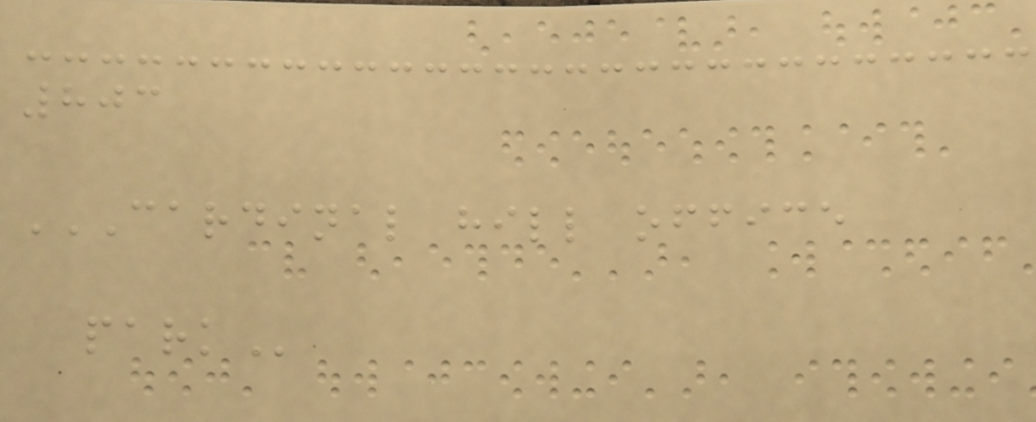803
CARDINAL HILL OFFICE
PARK
